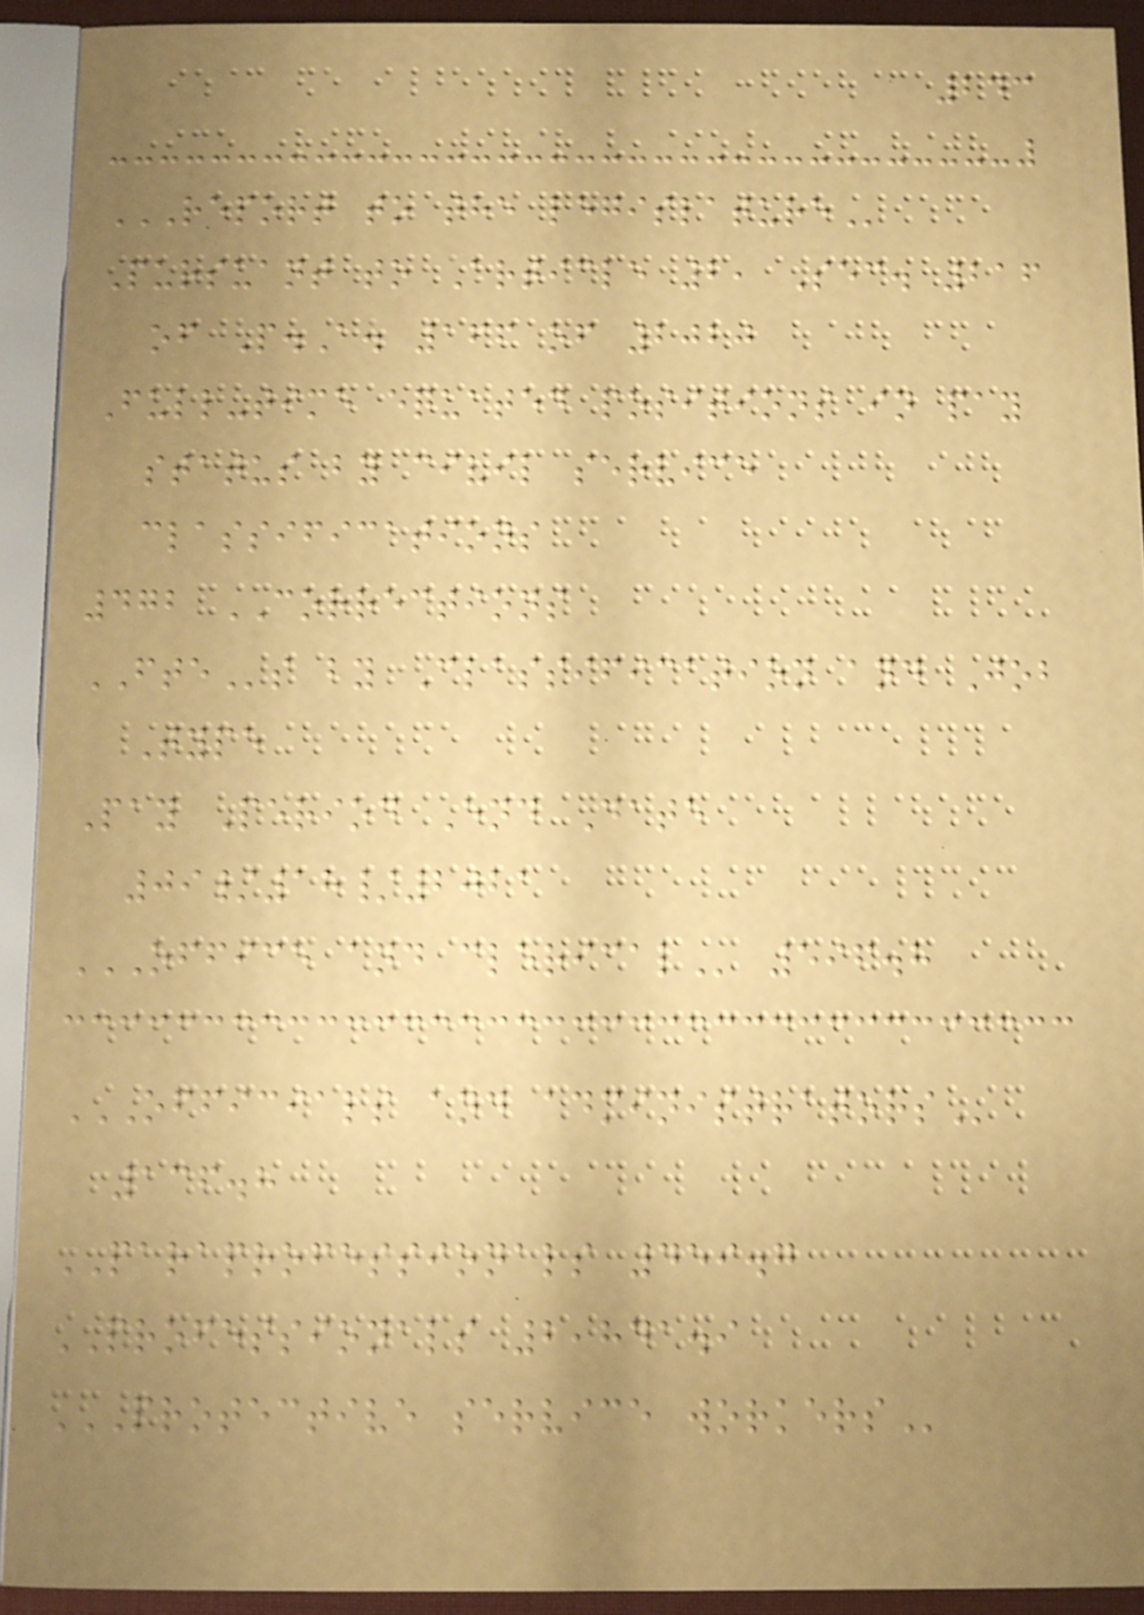243
REPORT TO THE LEGISLATURE
Pursuant to Article 2, Sec. 216
of P.A. 166 of 2020
Full-time equated positions in pay
status by civil service
classifications
472 CORRECTIONS
FTEs by Classification and Job
Type
Pay Period End Date
09/18/2021
OFFICE AND CLERICAL 596.8
OFFICIALS AND ADMINISTRATORS
136.8
PARAPROFESSIONALS 459.7
PROFESSIONALS 2,841.9
PROTECTIVE SERVICE WORKERS
